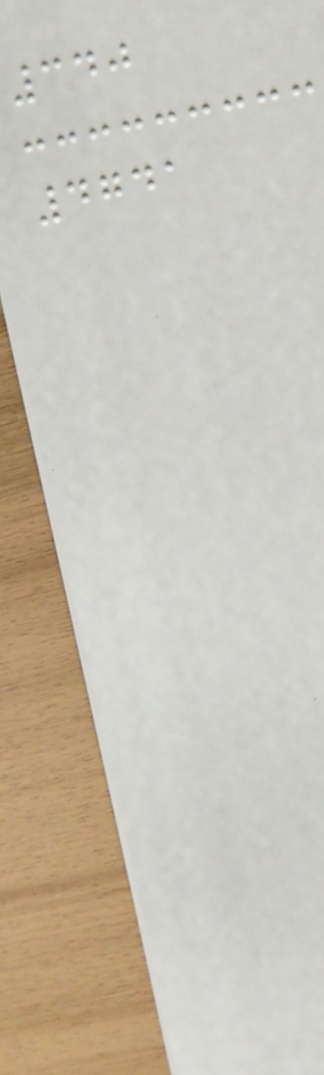340
4741
